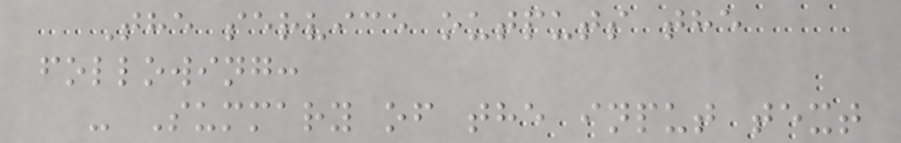The service outputs the
following:
- Summary of the input text
